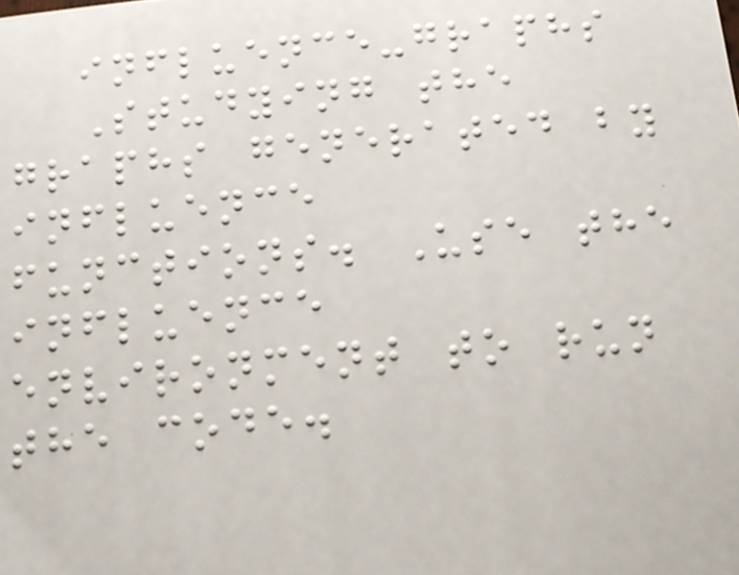influence-graphs
Studying the
graphs generated by
influence
functions. Use the
influence
environment to run
the code.
